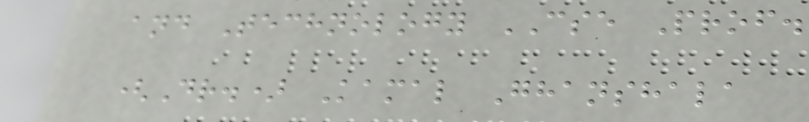and Technology CSE Prof.
(Dr.) Kamal Ghanshala
